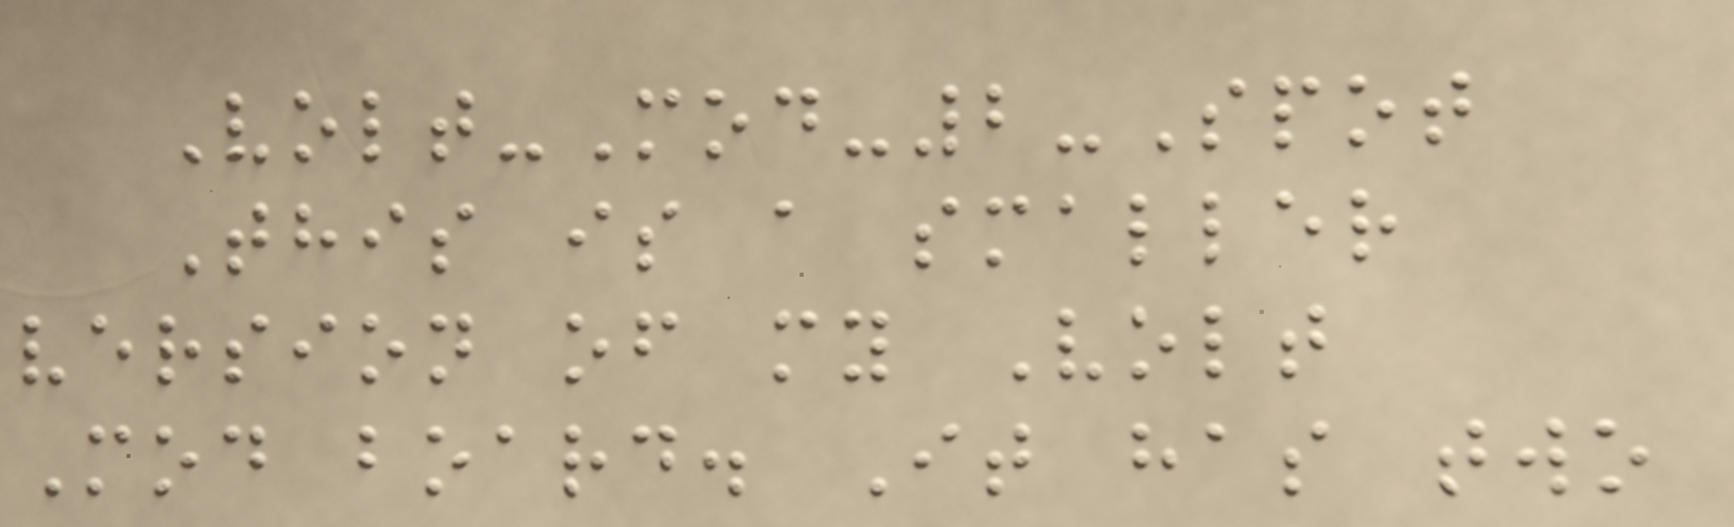Volt-Mod-2-Spot
This is a smaller
version of my Volt
Mod board. It has two
